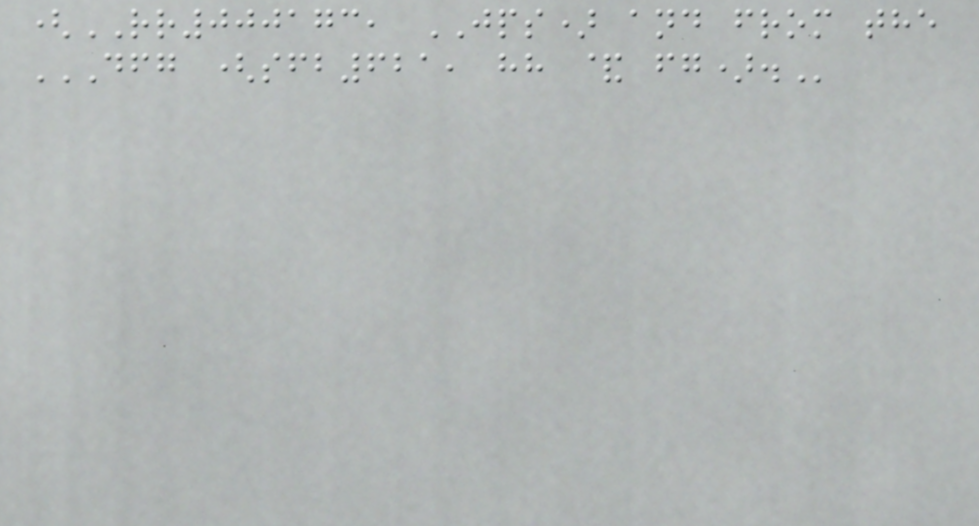(RR000173, JPS) and from the
DFG (SFB621, HH & FG).
